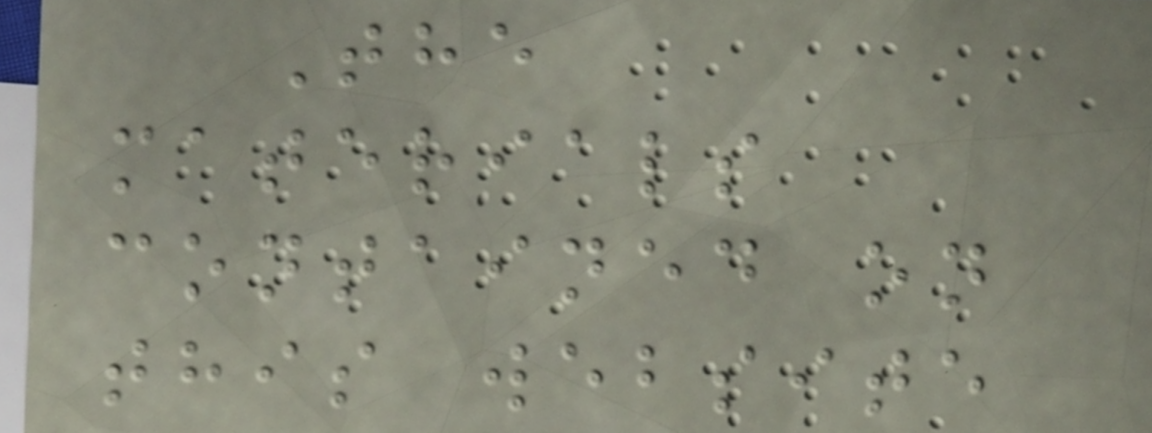The
materials
contained on
this website
